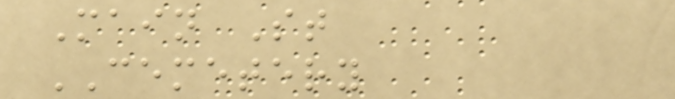Main St
CEMETERY
